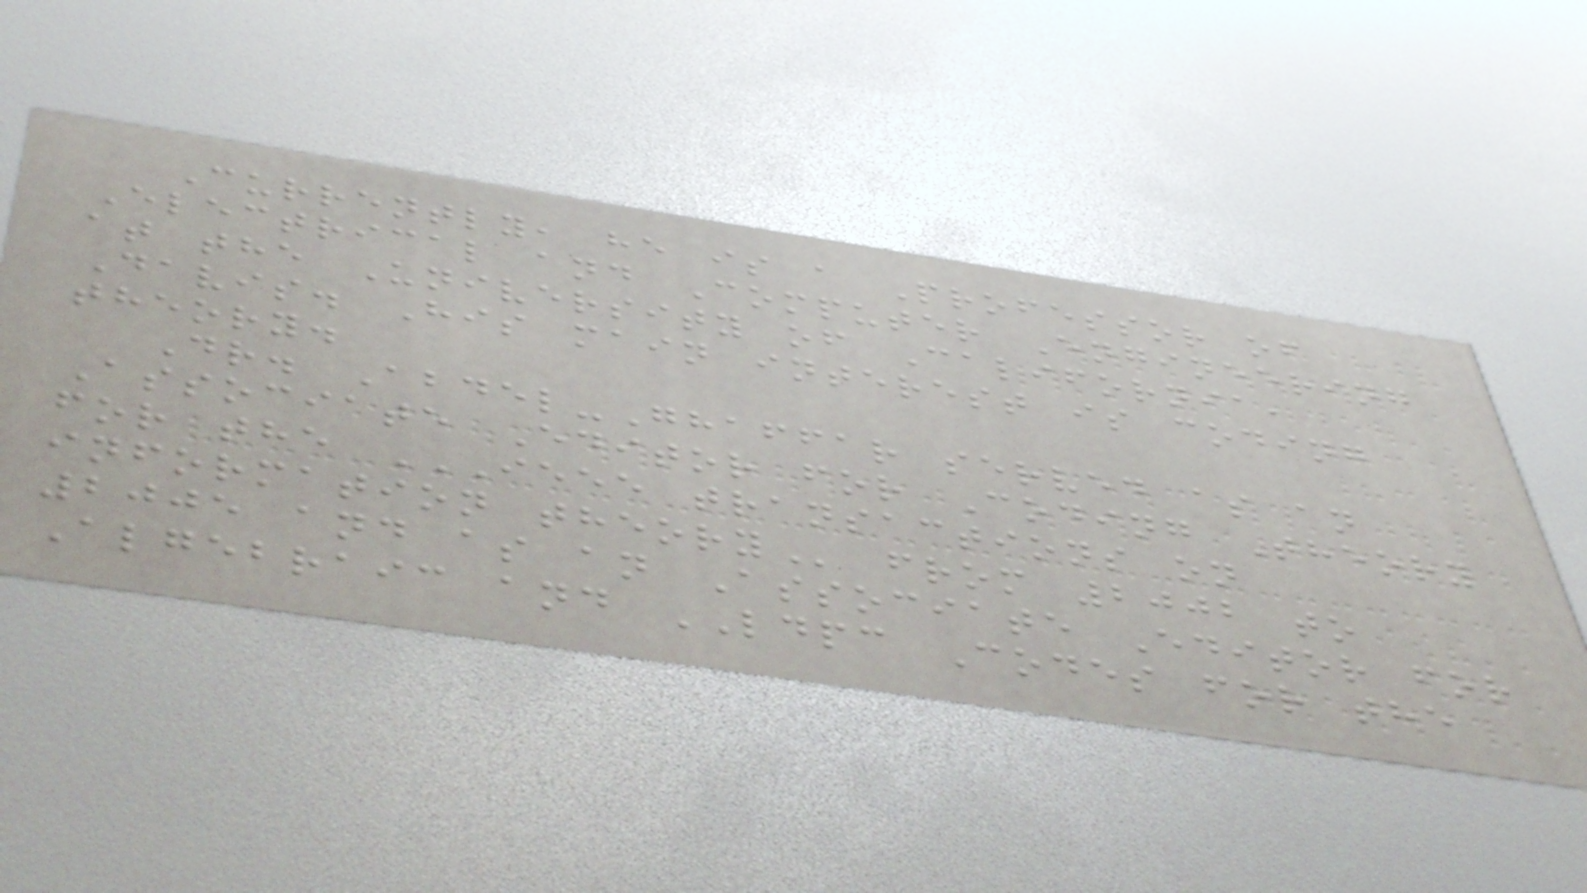Currently, he is a Professor of
Electrical and Computer Engineering
at the University of California,
Davis. His main interest is coding
theory.
Dr. Abdel-Ghaffar served as an
Associate Editor for Coding Theory
for the IEEE TRANSACTIONS ON
INFORMATION THEORY from 2002 to
2005 and as an Associate Editor for
Algebraic and LDPC Codes for the
